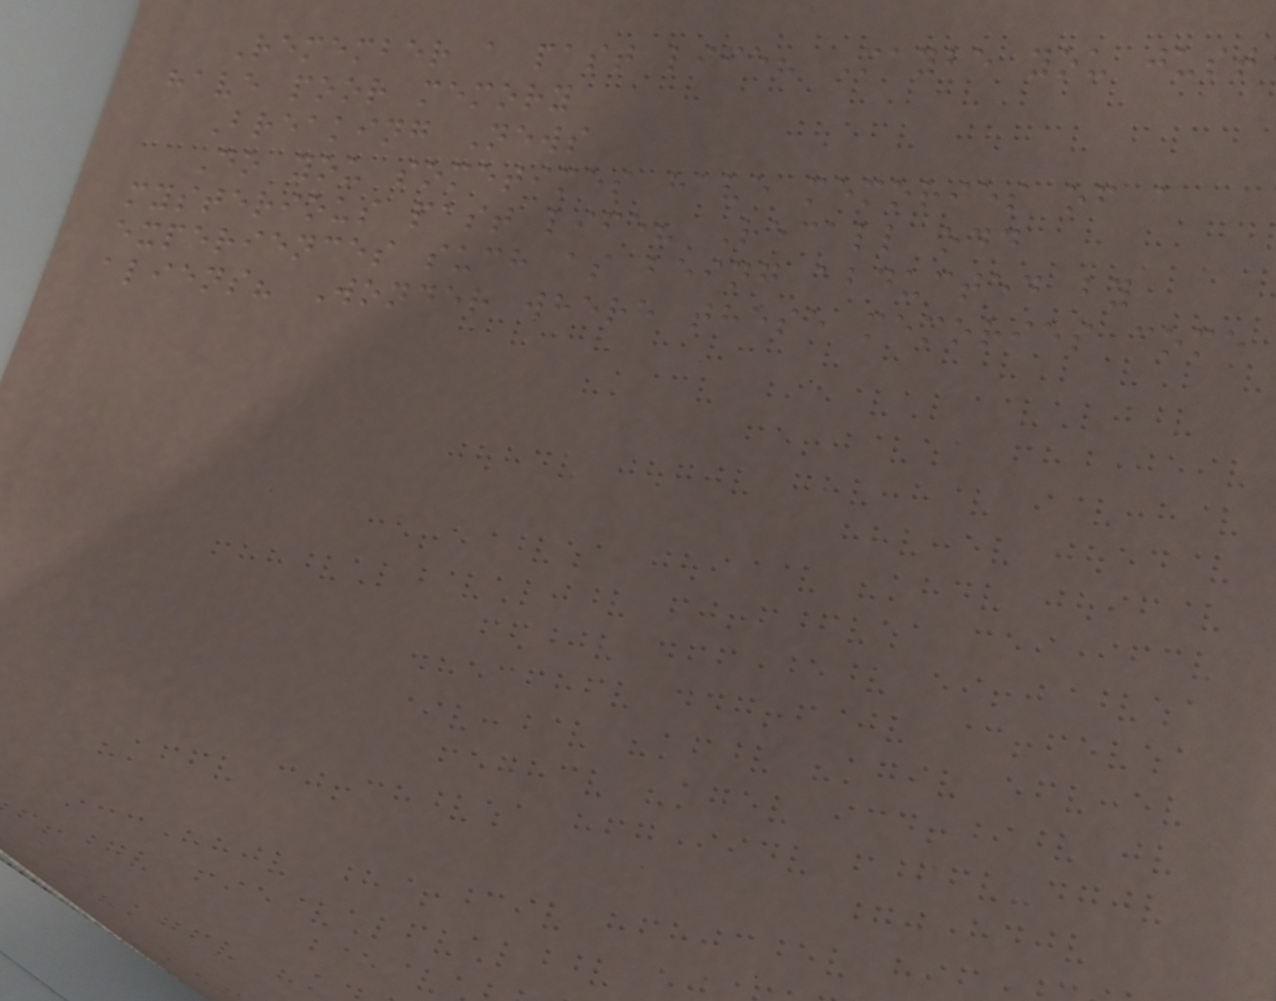Remember a past life? Maybe you just
have poor memory
Breaking News
Do you sometimes have memories of a
mysterious past life? Recall odd
experiences such as being abducted by
aliens? Wonder where these memories come
